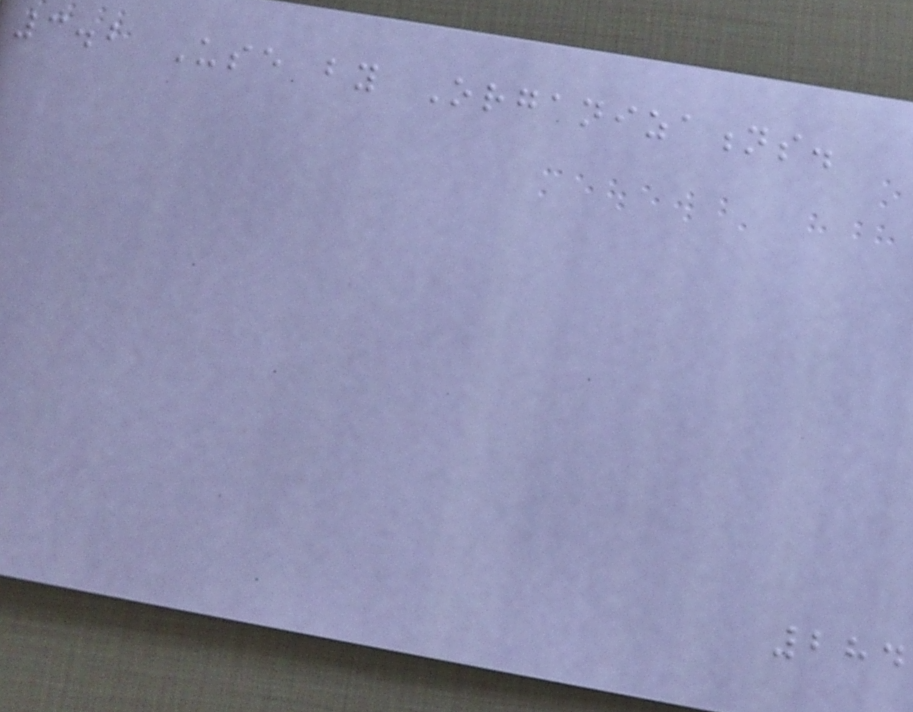3.2 Use by Organizations.
284
